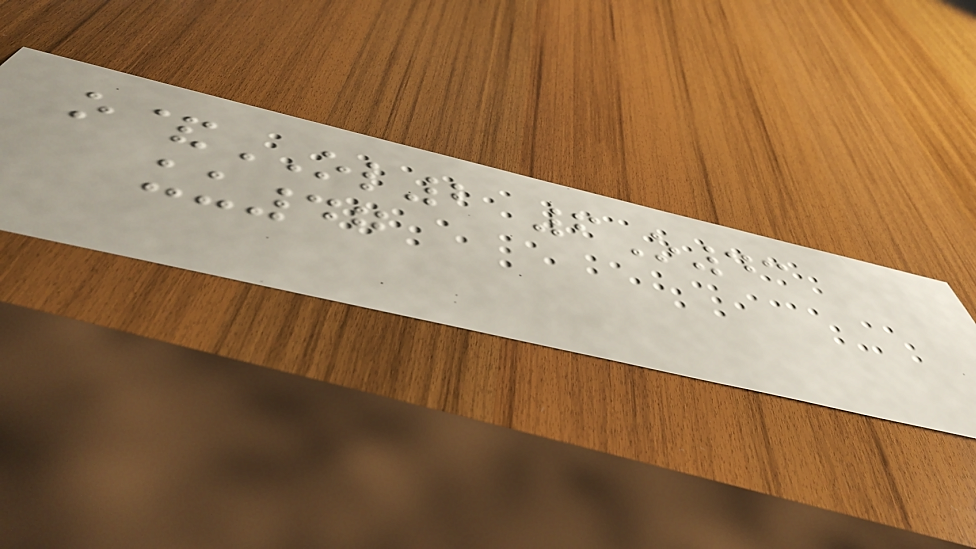o&OL2 6O43
uu47
